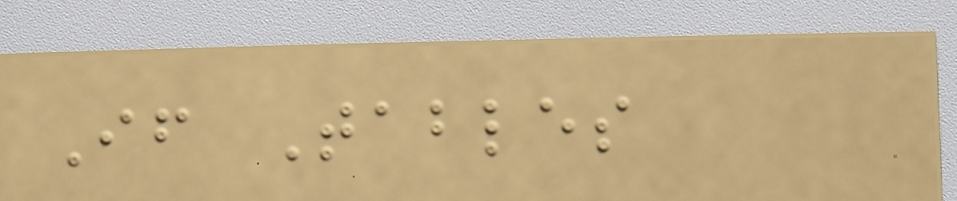If Tables
